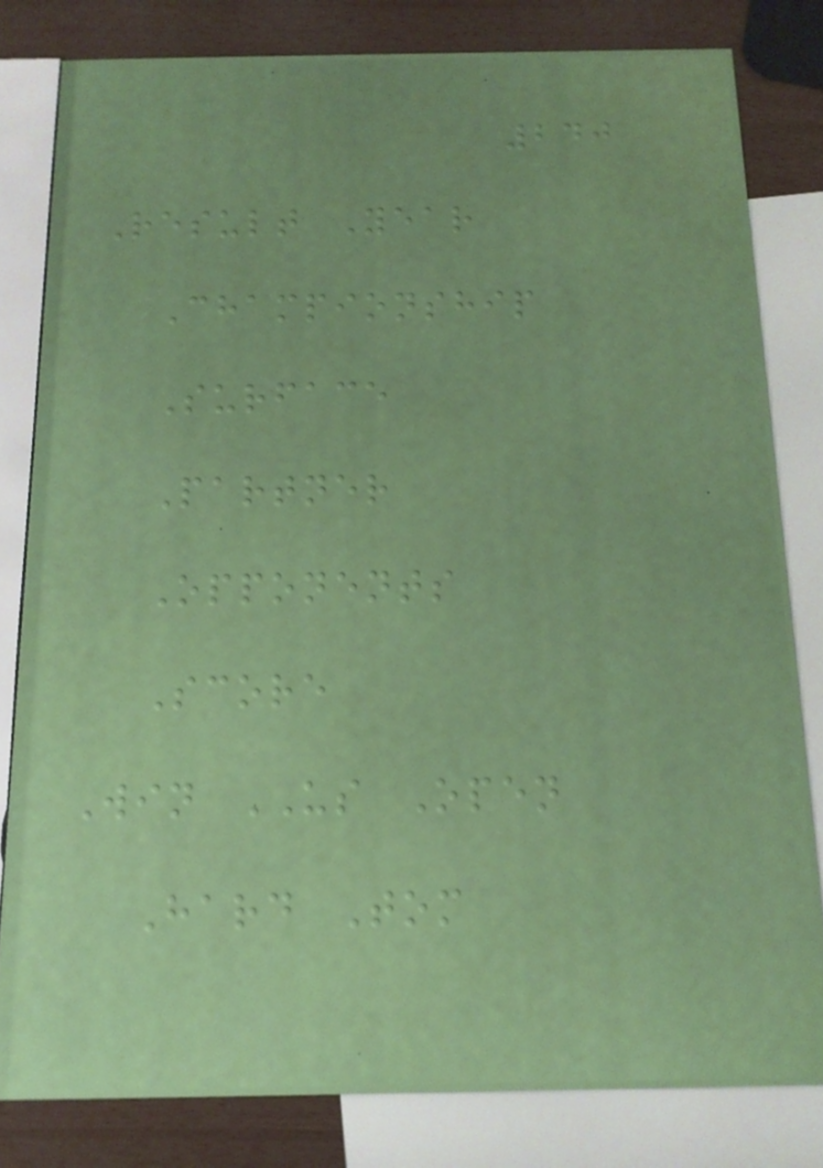240
Result Year
Championship
Surface
Partner
Opponents
Score
Win US Open
Hard Tom
